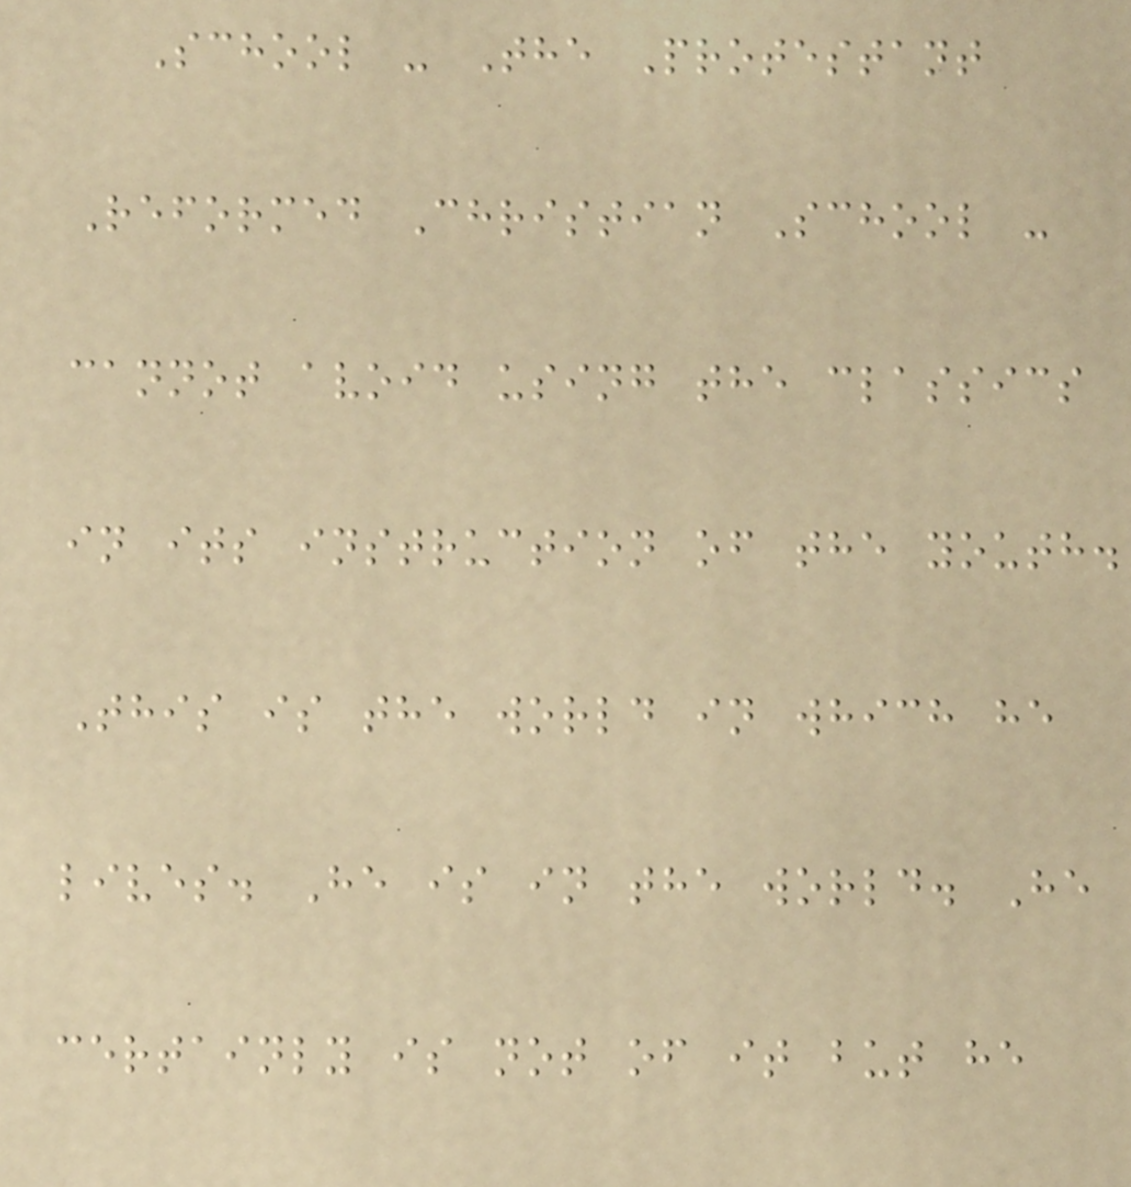School - The Protestant
Reformed Christian School -
cannot avoid using the classics
in its instruction of the youth.
This is the world in which he
lives. He is in the world. He
certainly is not of it but he
